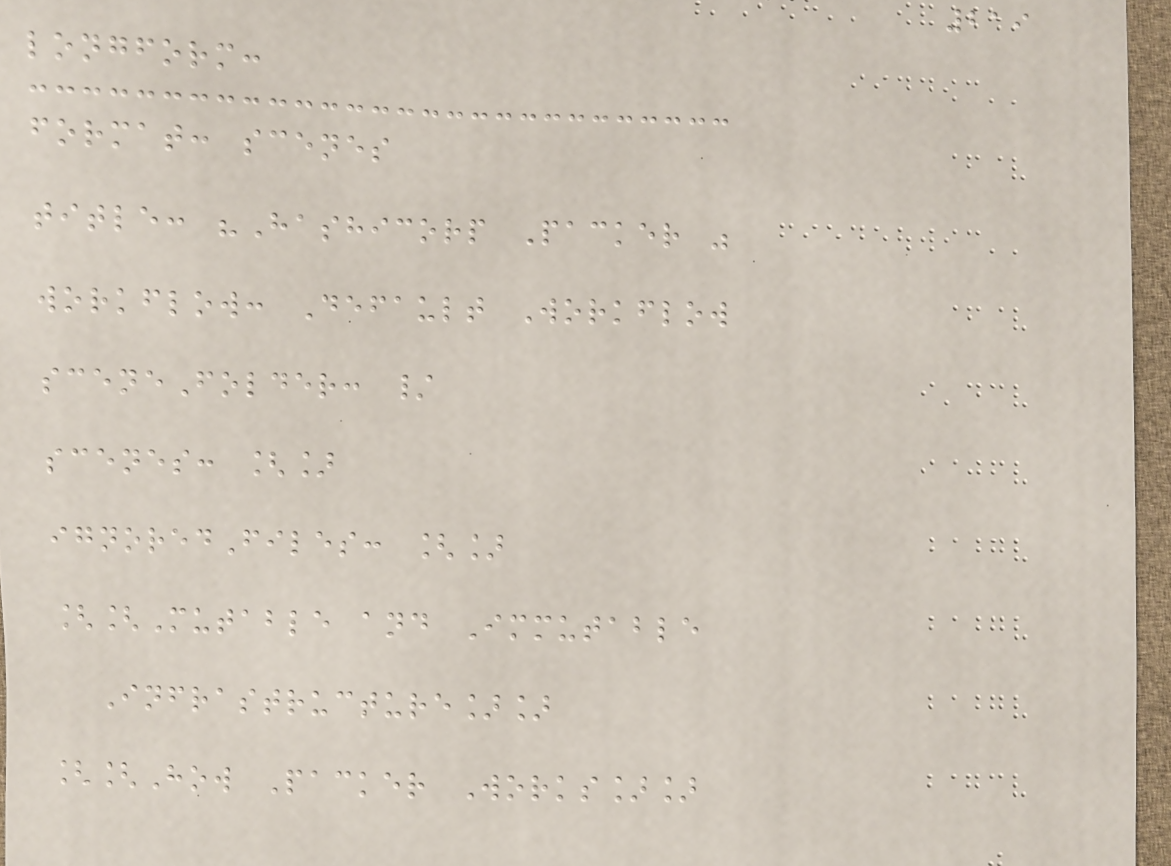219
longform:
format: scenes
title: "Hashicorp Packer "
workflow: Default Workflow
sceneFolder: /
scenes: []
ignoredFiles: []
[[Mutable and Immutable
Infrastructure]]
[[How Packer Works]]
